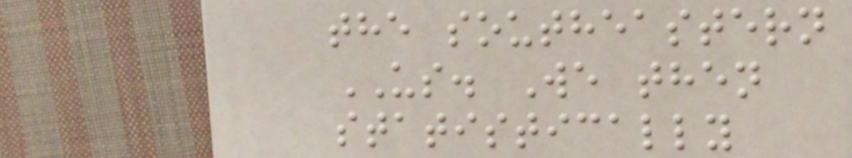the southeastern
US. We then
statistically
